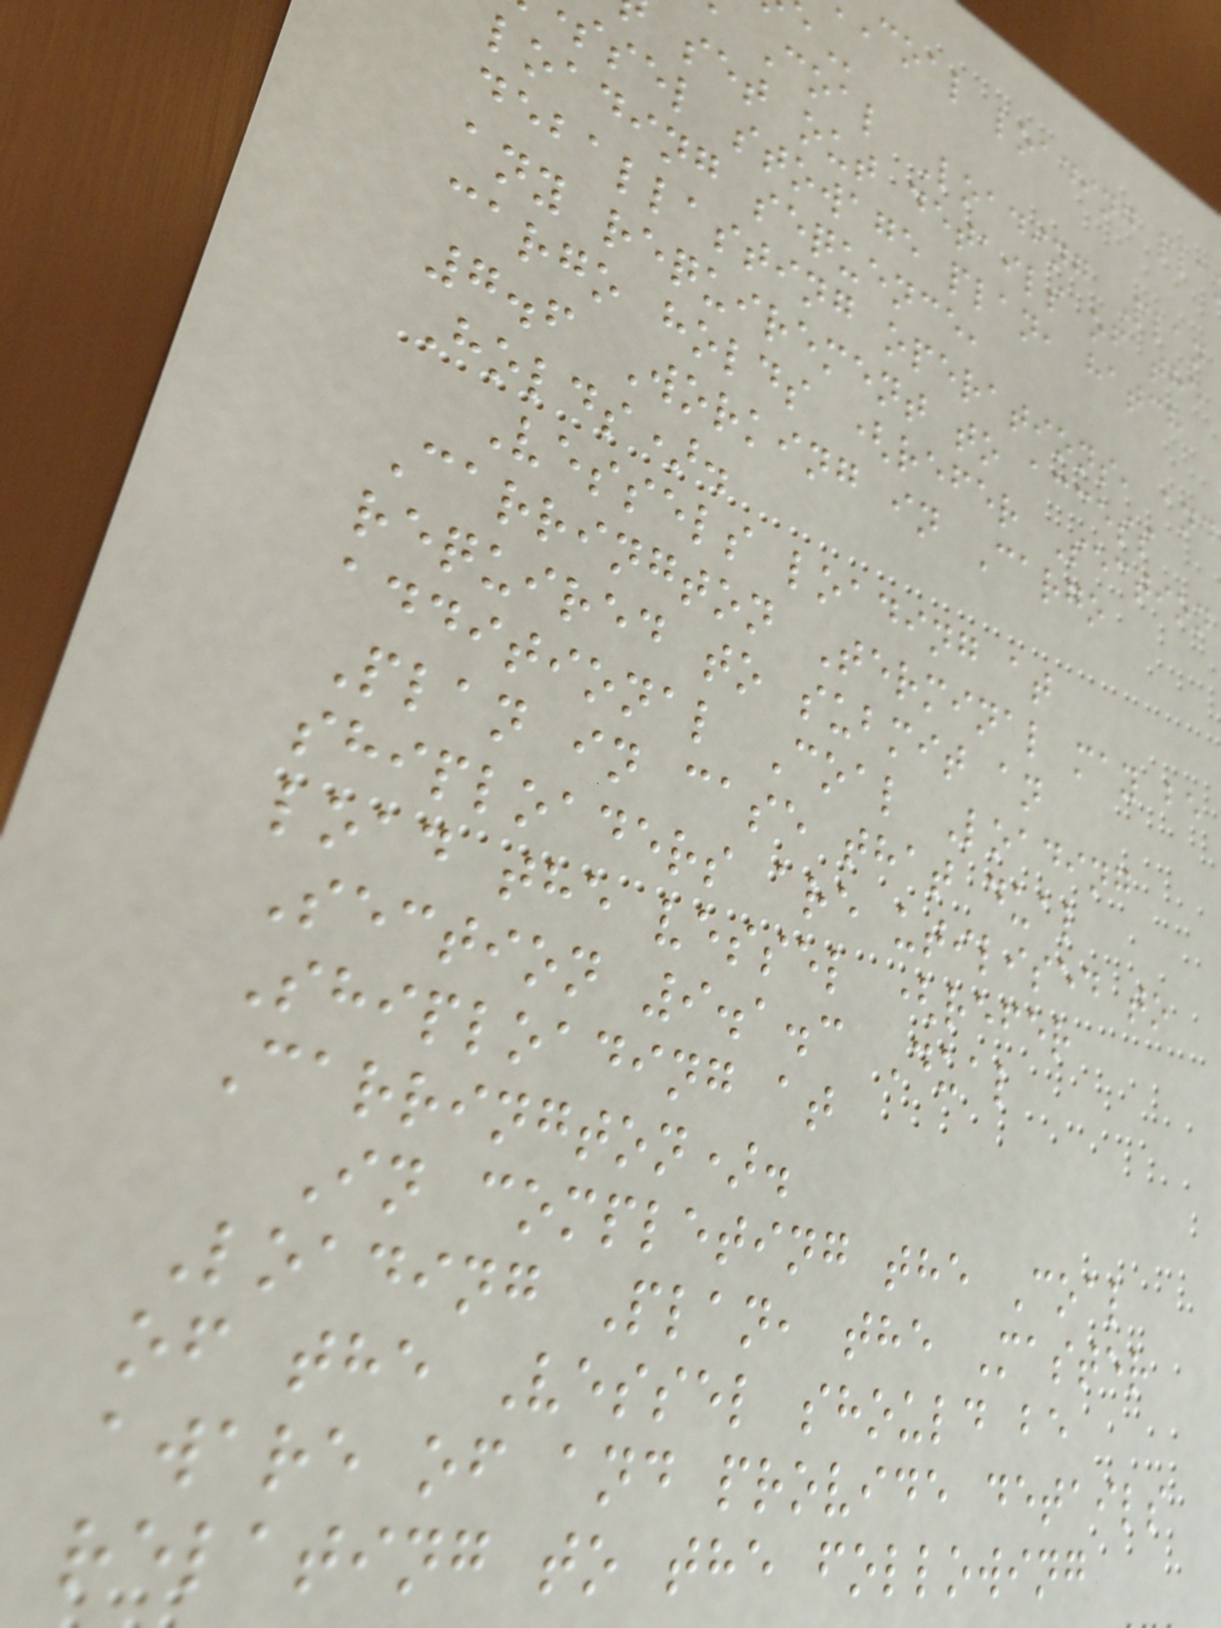coal loading
Coal Loading Plan
set out details of the
ssel stowage plan, hatch
loading sequence,
deballasting operations, and
any requirement to access
cargo holds (refer Section
7.6 Working in Cargo
Holds).
Vessels loading at
Carrington Terminal may be
required to submit an
additional Coal Loading
Plan in case that dual
shiploaders are utilised to
load the vessel (refer
Section 9.1.3 Dual
Shiploading at
Carrington).
In completing the Coal
Loading Plan, the Master
of the Vessel should be
aware of and provide details
relating to the following
